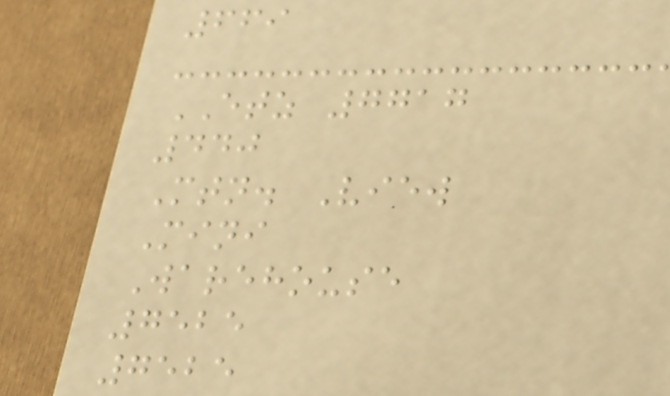669
ETZ 7717
440
Mtn. View
Mini
Warehouse
7525
7525
